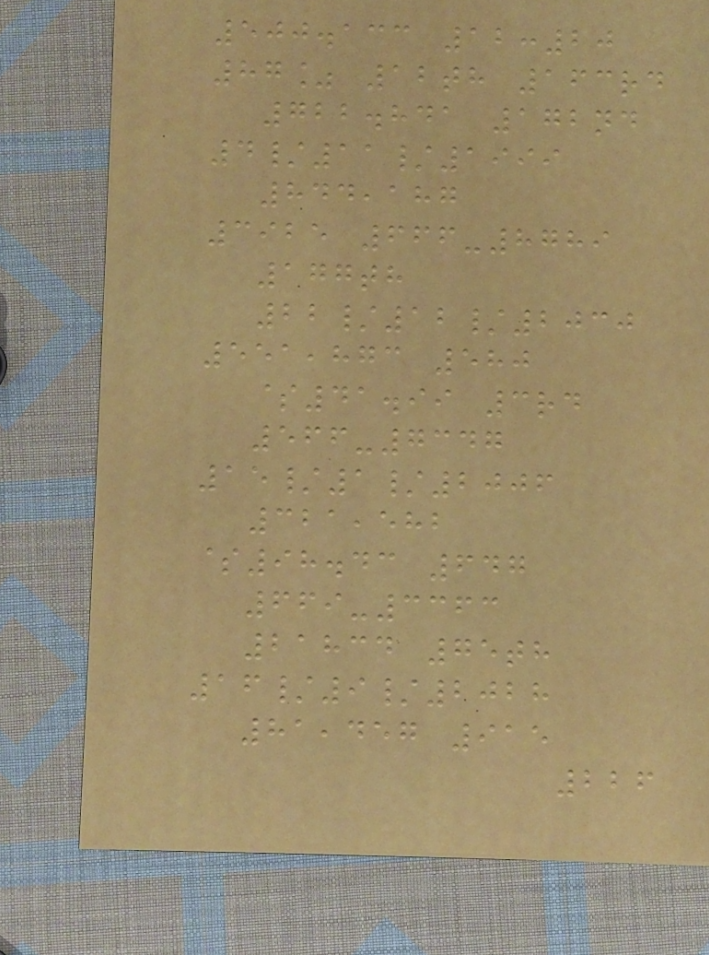500.133 12:20
87% 12th 163rd
722.841 172nd
4/11/1999
844,187
3925 666-8789
177th
22/12/2030
551,873 580
$41.99 3rd
566-7347
15/1/2006
321,582
$98.43 647
669-3363
21834 75th
16/9/2028
81,457 915
226
